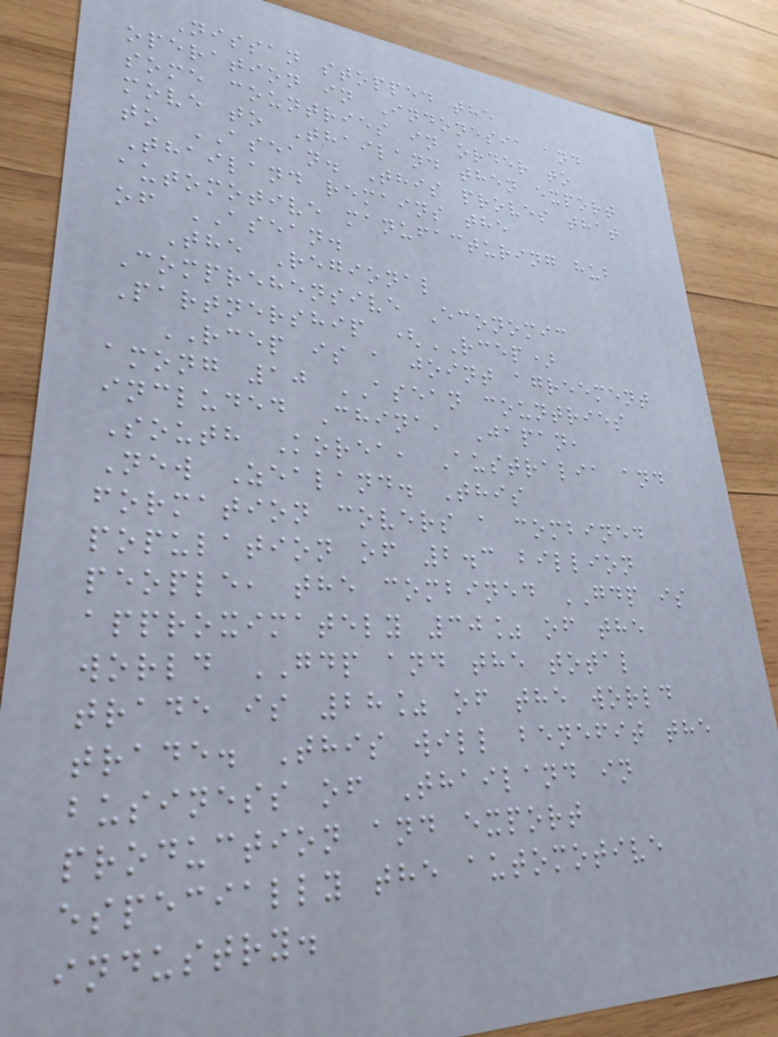Nissan stopped the
operation in Indonesia and
some countries in order to
move to Thailand then export
to ASEAN. This proves that
Thailand remains the
automotive manufacturing hub
of ASEAN.
The Regional
Comprehensive Economic
Partnership (RCEP)
RCEP is a joint agreement
among 10 ASEAN countries
included China, Japan,
South Korea, Australia and
New Zealand. This
formation covers a combined
population of 2.3 billion
people, the combined GDP is
approximately 30% of the
world GDP and the total
trade is 28% of the world
trade. This will benefit the
business of Thailand in
production and export
especially the automotive
industry.
